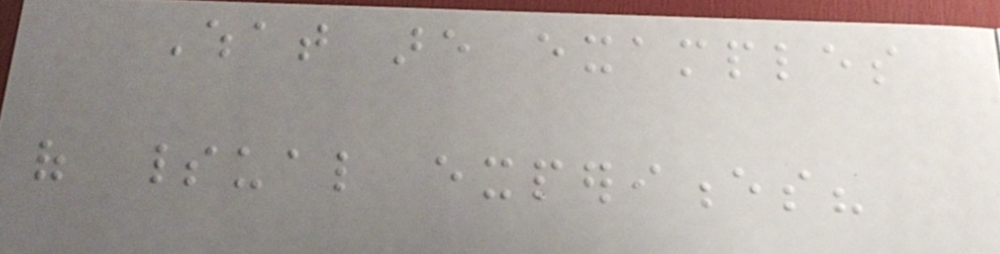What are examples
of spiritual experiences?
